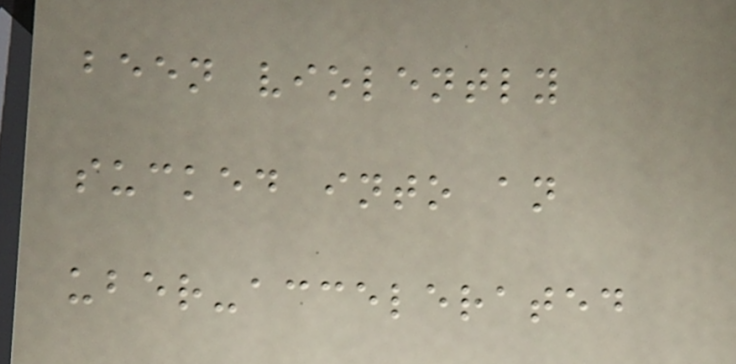been violently
sucked into an
uber-accelerated
